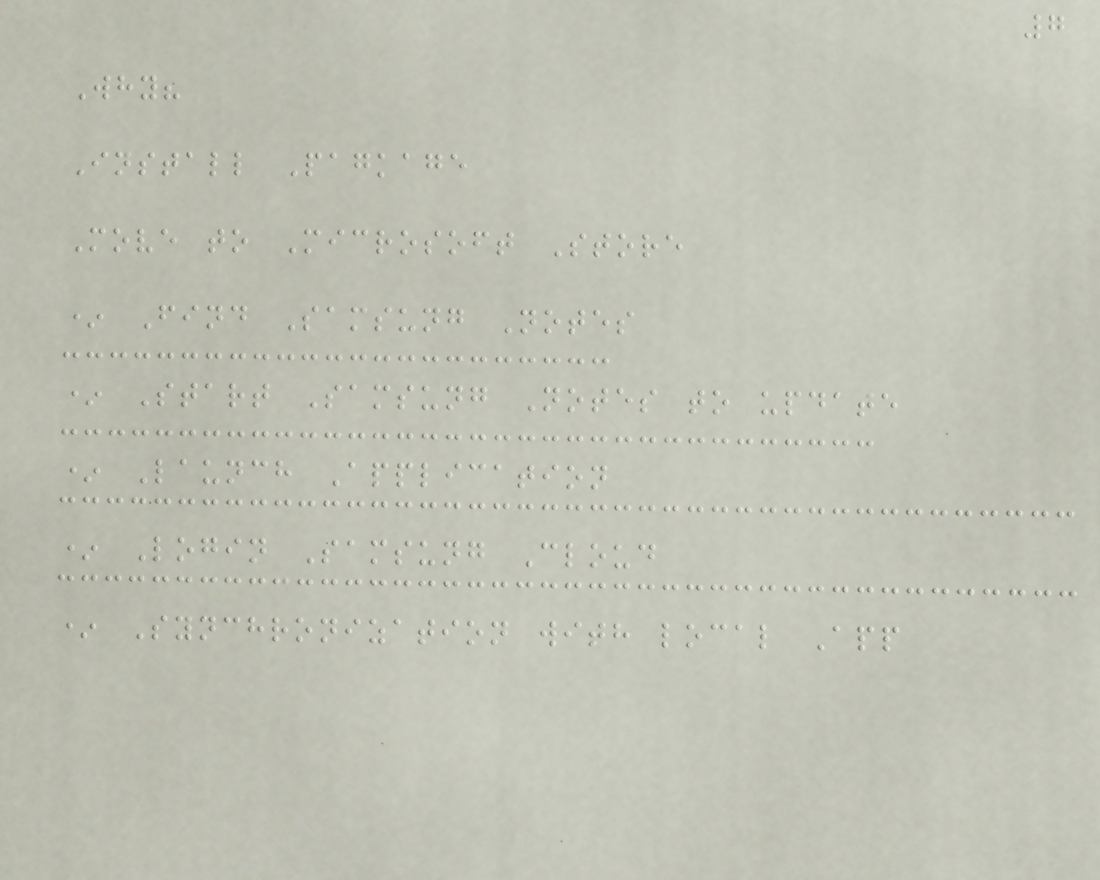7
Why?
Install Pagkage
Move to Microsoft Store
* Find Samsung Notes
* Start Samsung Notes to update
* Launch Application
* Login Samsung Cloud
* Synchronization with local App
